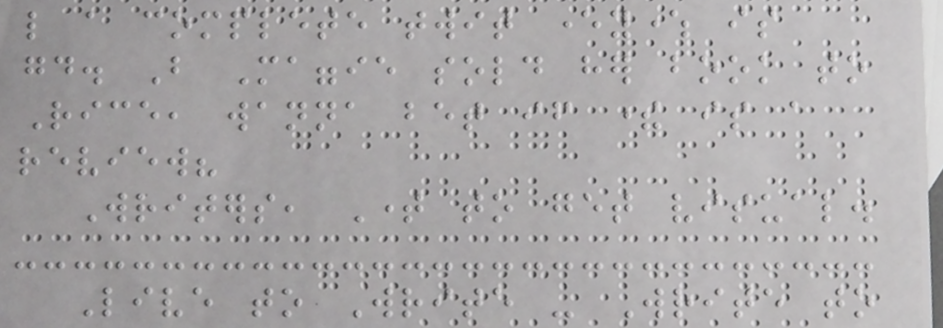like a complete twit everywhere is
good. But Maggie sold her book to
Rice, wanna bet if there is a
review?
Writers, Time to get visual.
Live to Write - Write to
